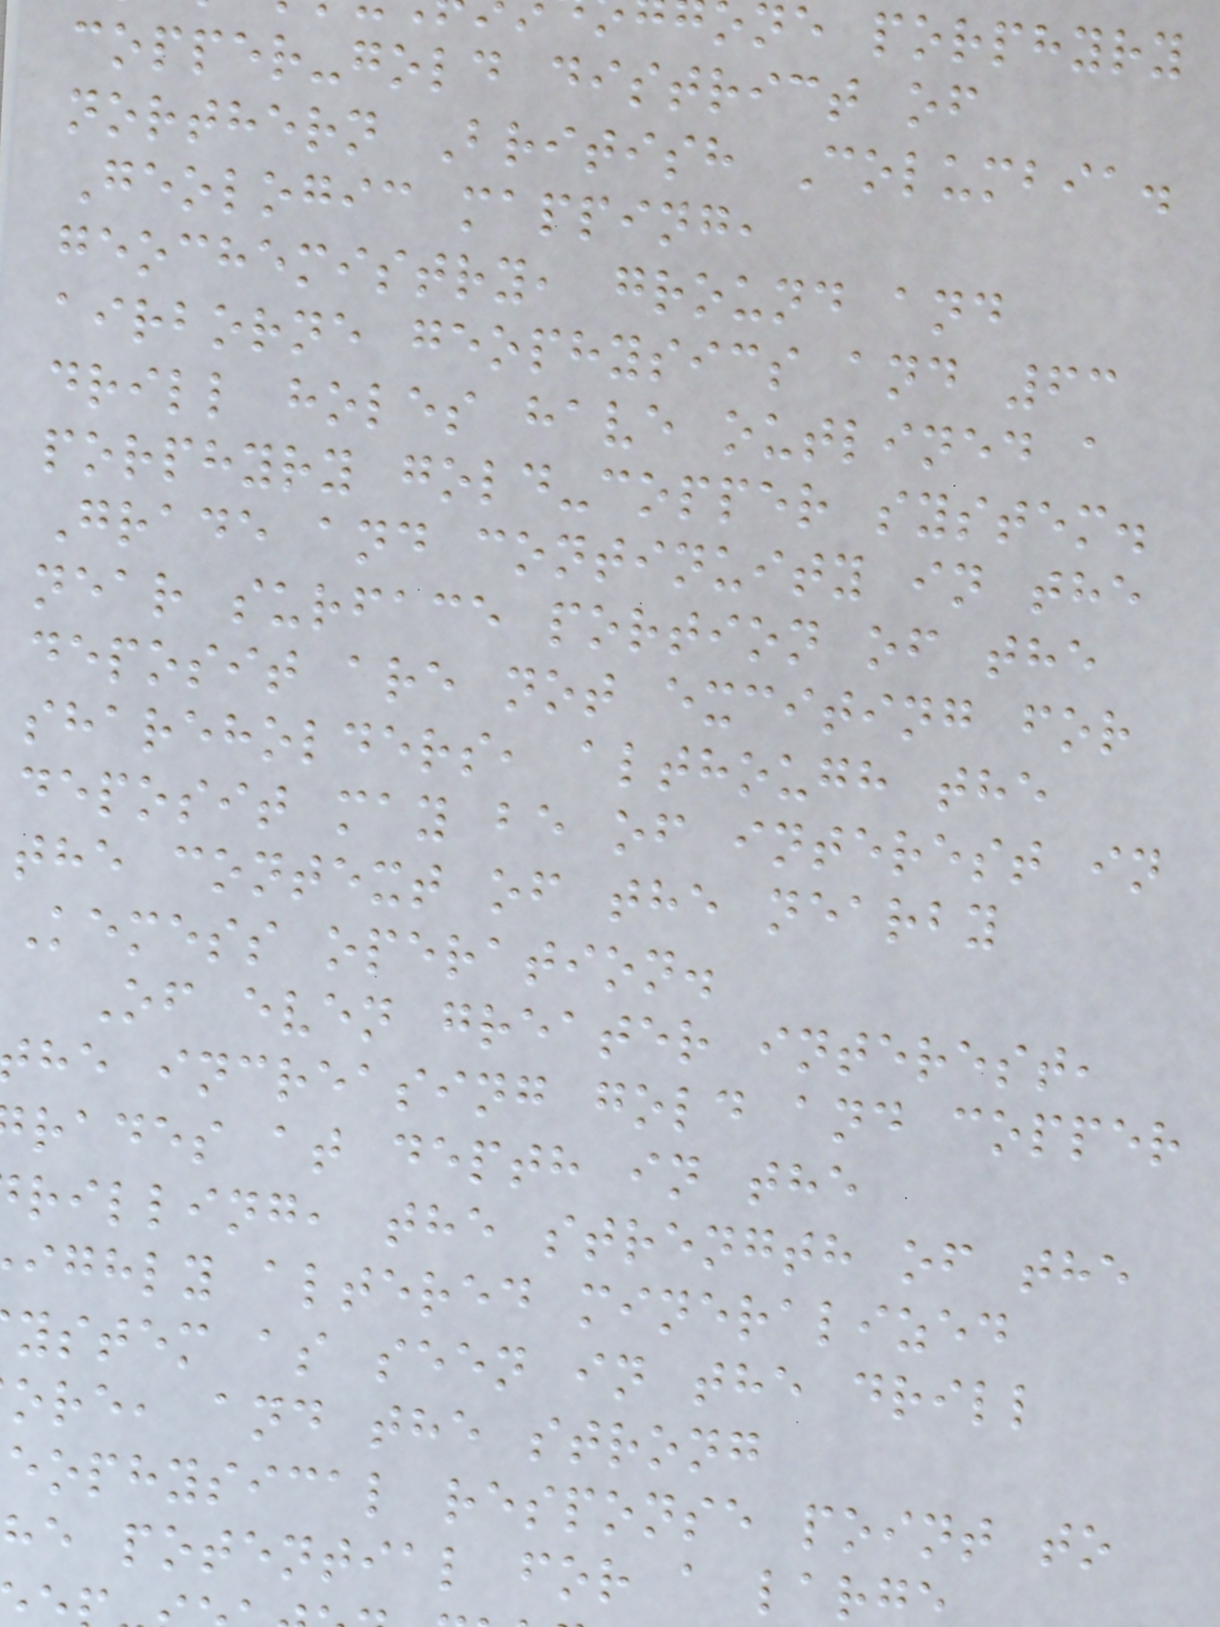ne porphyry
copper-gold district of
northern British Columbia.
Geologic mapping,
geochemistry, ground and
airborne geophysics and 63
drill holes have outlined a
porphyry gold-copper system.
Grade and continuity in the
near surface portion of the
deposit are not exciting for
shareholders, although the
deposit may be of interest in
the context of the nearby
Kemess operation.
Of even greater interest,
he increasing gold and copper
rades at depth in the
rilling, the strength of the
ighly altered mineralized
ystem as seen in the drill
ore, and the strong
eophysical response point to
he potential for a larg
